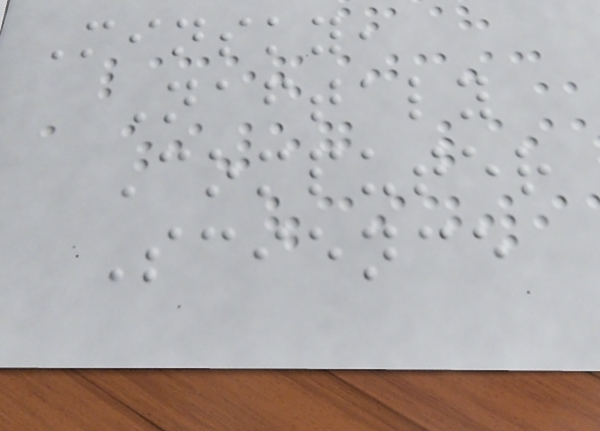Minsky,
Naftaly
Computer
Science
